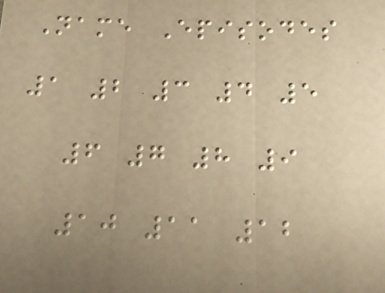Name Episodes
1 2 3 4 5
6 7 8 9
10 11 12
